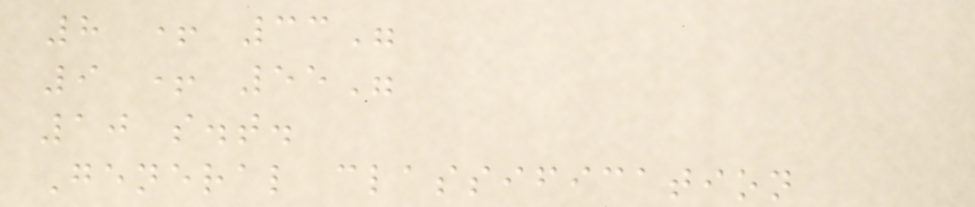8 + 33"
9 + 55"
10 s.t.
General classification
